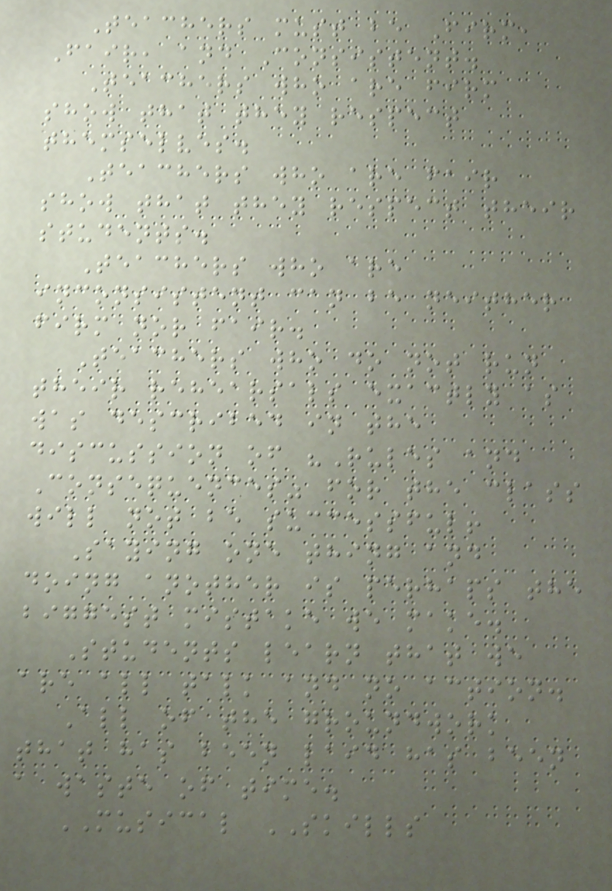Teachers must be Firm,
Fair, and Consistent.
Teachers who are firm
show that they respect
themselves.
Teachers who are fair
show that they respect their
students.
Teachers who are
inconsistent can be neither
firm nor fair.
Teachers who do not run
their rehearsals exactly as
was described in the
discussion of "Rules and
Consequences" for the class
will not be successful!
Saying one thing and
doing another is perhaps the
biggest mistake we make.
Students learn that we
are all talk and no action.
All of the groundwork
that has been laid has been
a waste of time.
MUSICAL SKILLS
